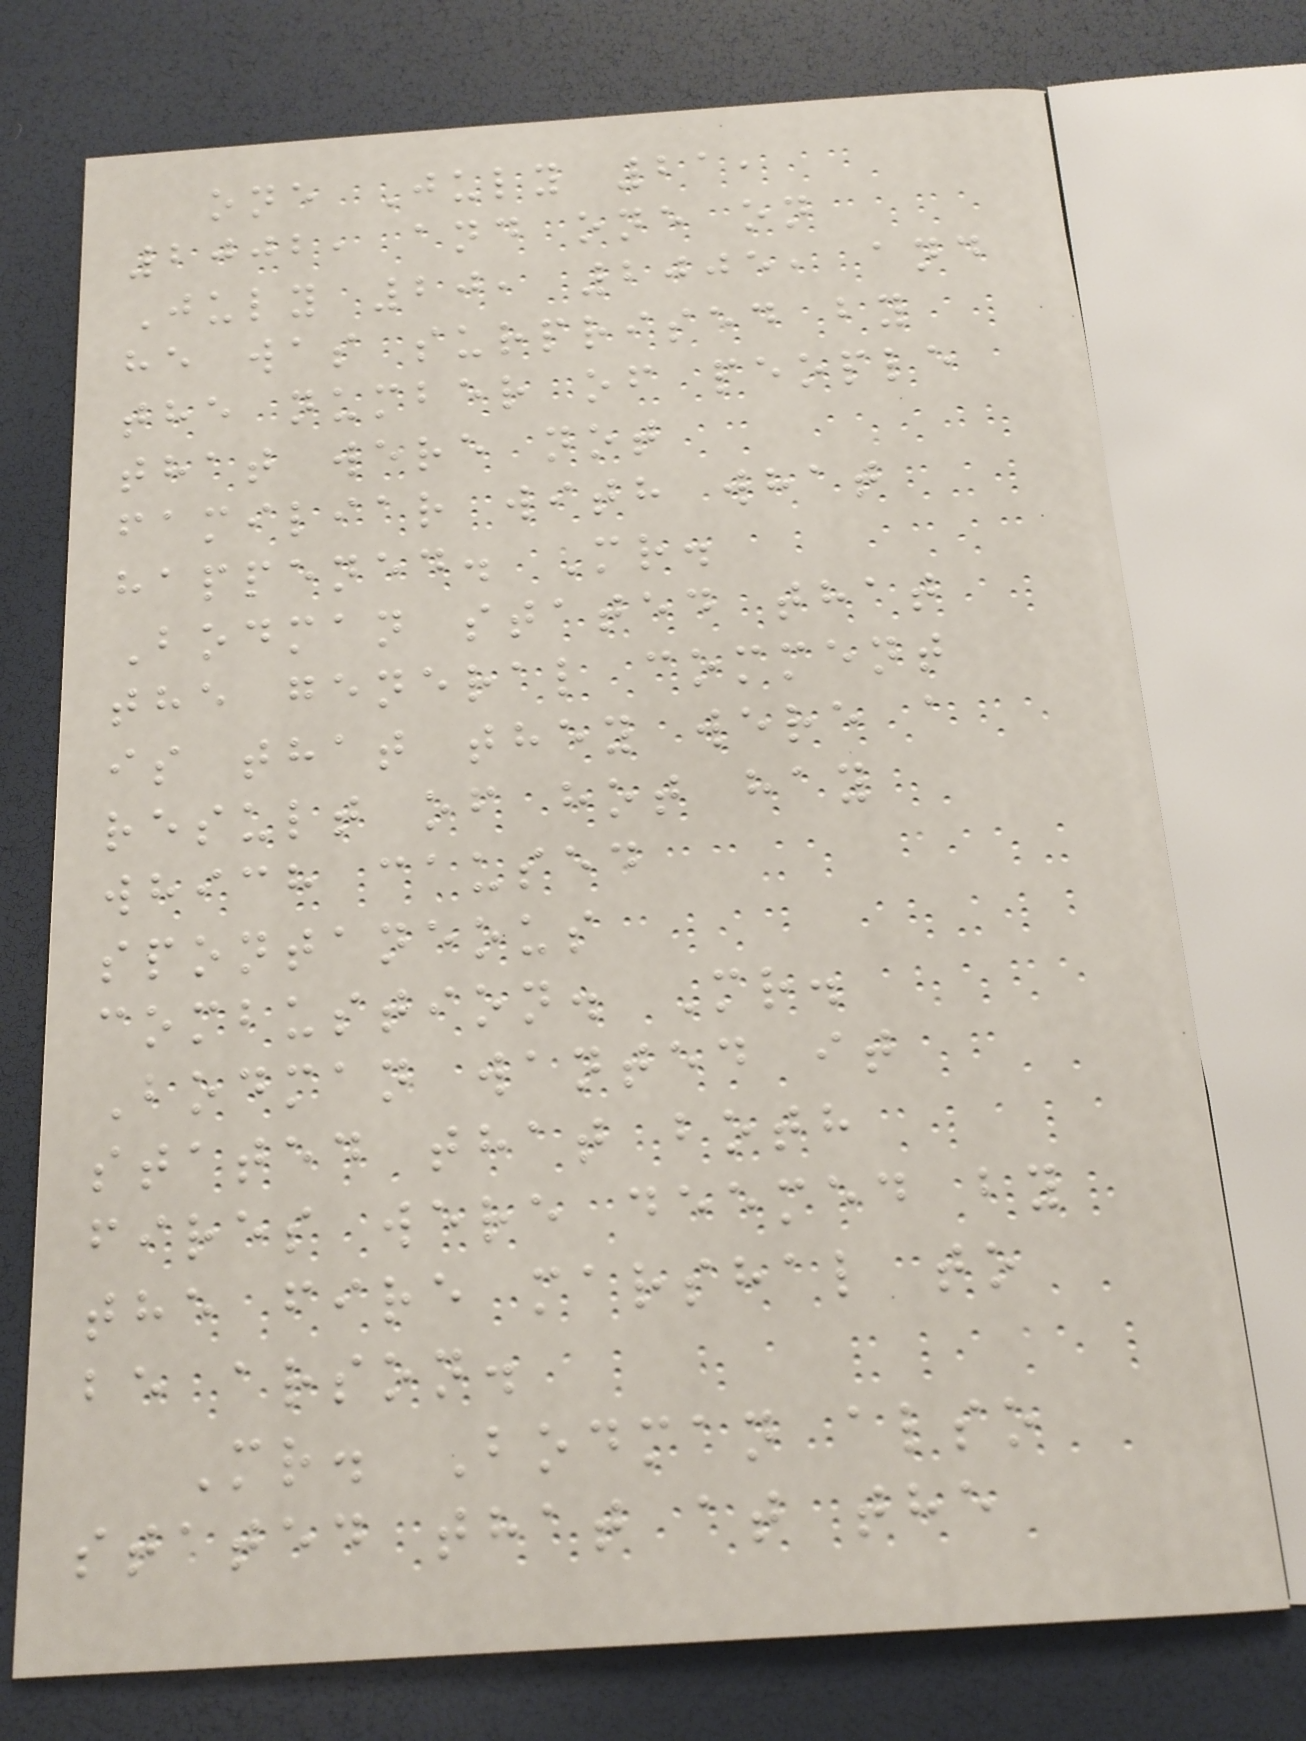one July 21,
2002, and one on
July 20, 2005, and
he was surprised by
the number of people
that were not
familiar with what
happened. Mr.
Bodman stated that
the general comment
is that they were a
result of hot hay
which caused
spontaneous
combustion. Mr.
Bodman wanted it
stated that both
fires were deemed by
the fire marshal to
be arson.
Mr. Bodman also
stated that at the
